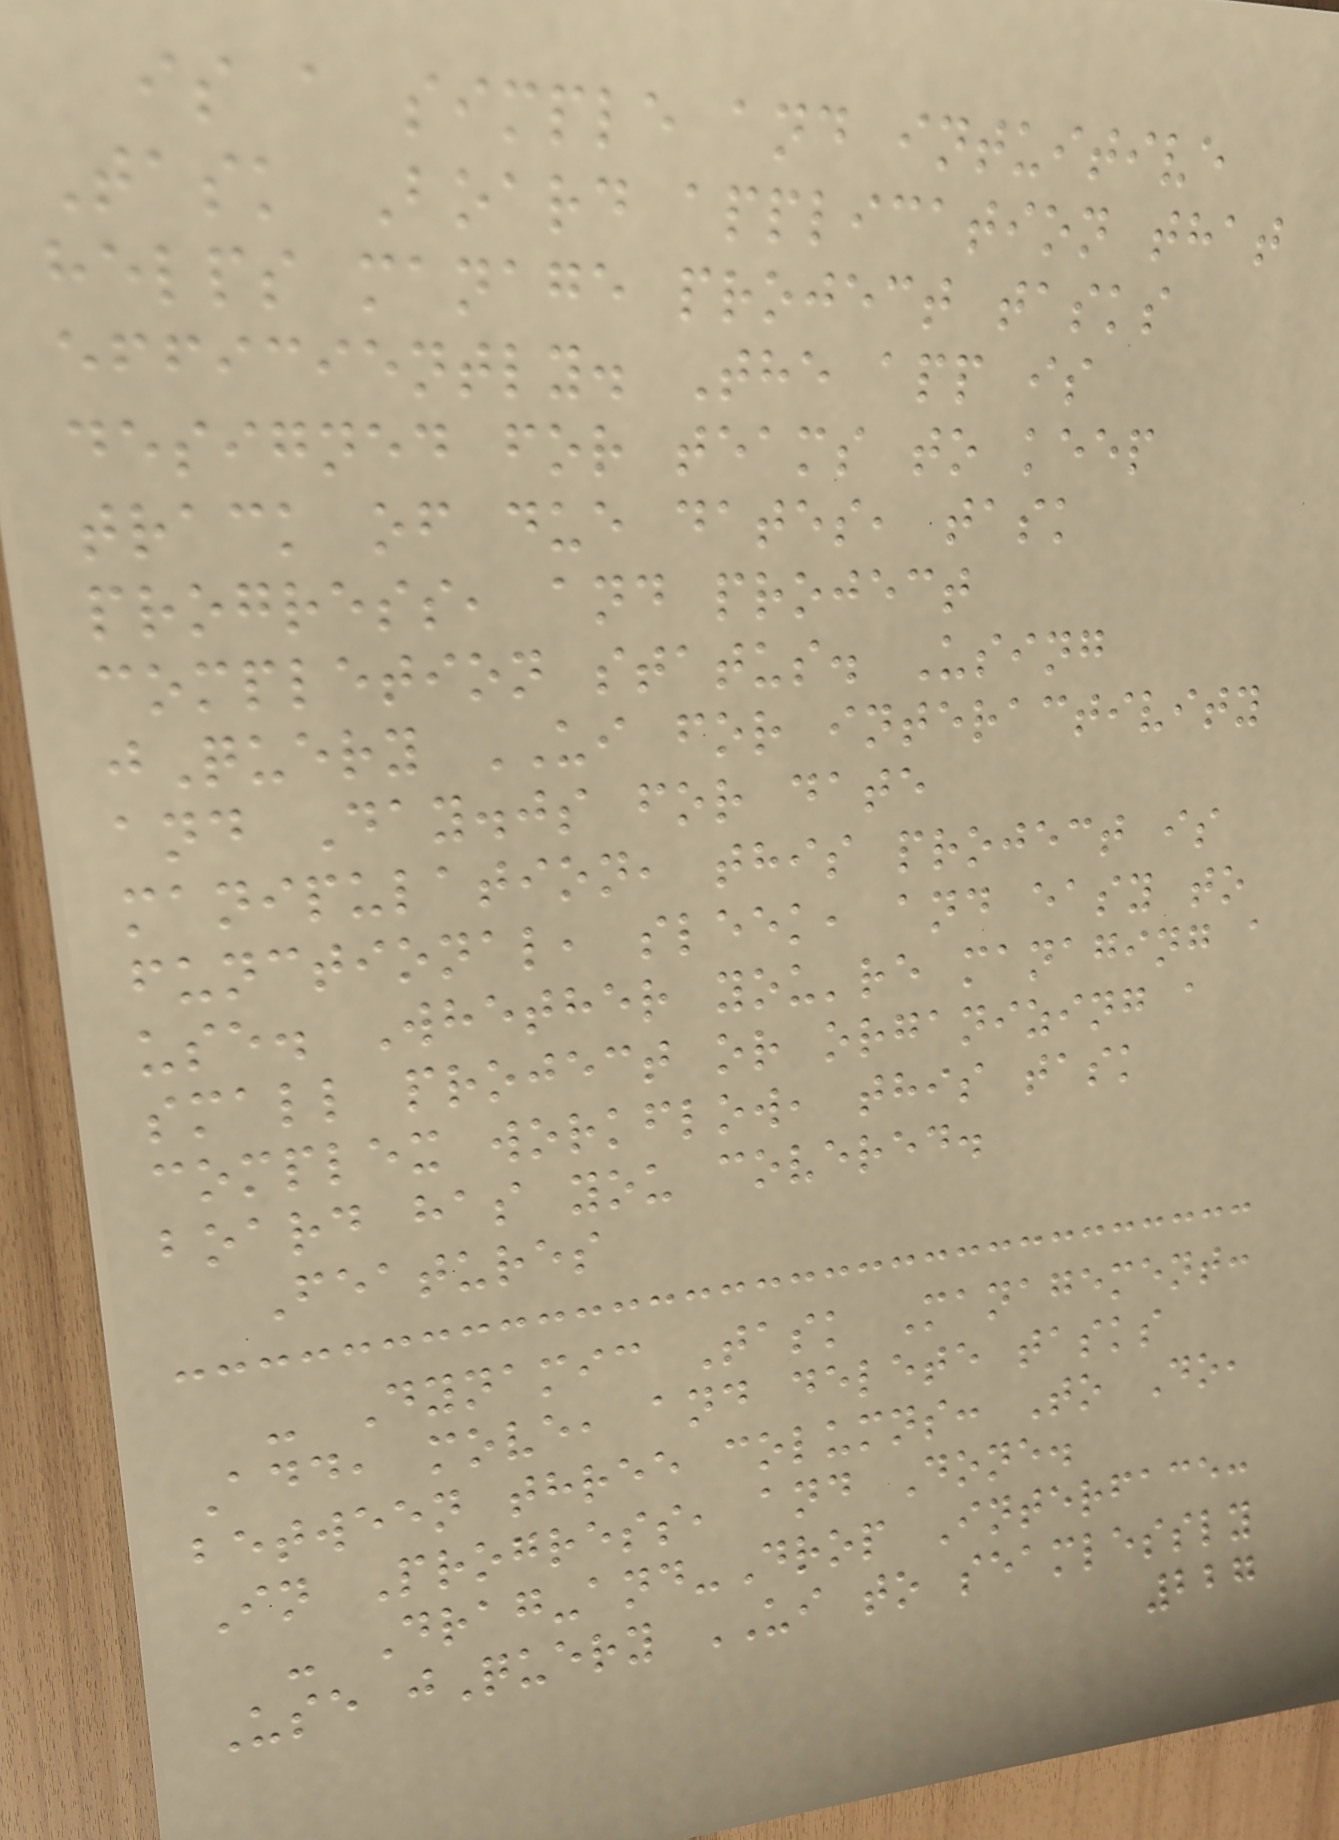is a simple and intuitive
Task Board application that
helps manage project tasks
efficiently. The app is
designed for teams to keep
track of due dates, task
progress, and project
completion status. Using
jQuery UI for interactivity
and Day.js for date
manipulation, this project is
functional, sleek, and easy to
use. Whether you're managing a
small project or organizing a
complex workflow, this task
board has you covered.
Features
- Dynamic Task Management:
Add, move, and delete tasks
between three columns: To Do,
In Progress, and Done.
- Drag-and-Drop Interface:
Use jQuery UI to seamlessly
227
